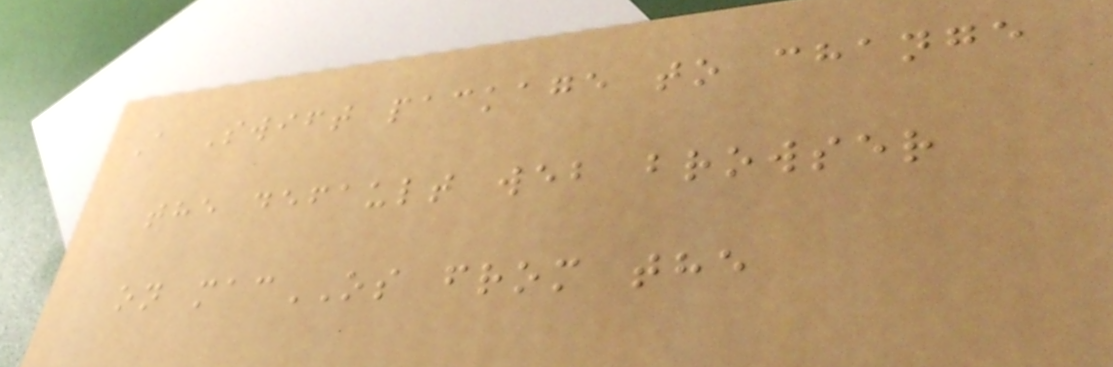A Swift package to change
the default web browser
on macOS from the
